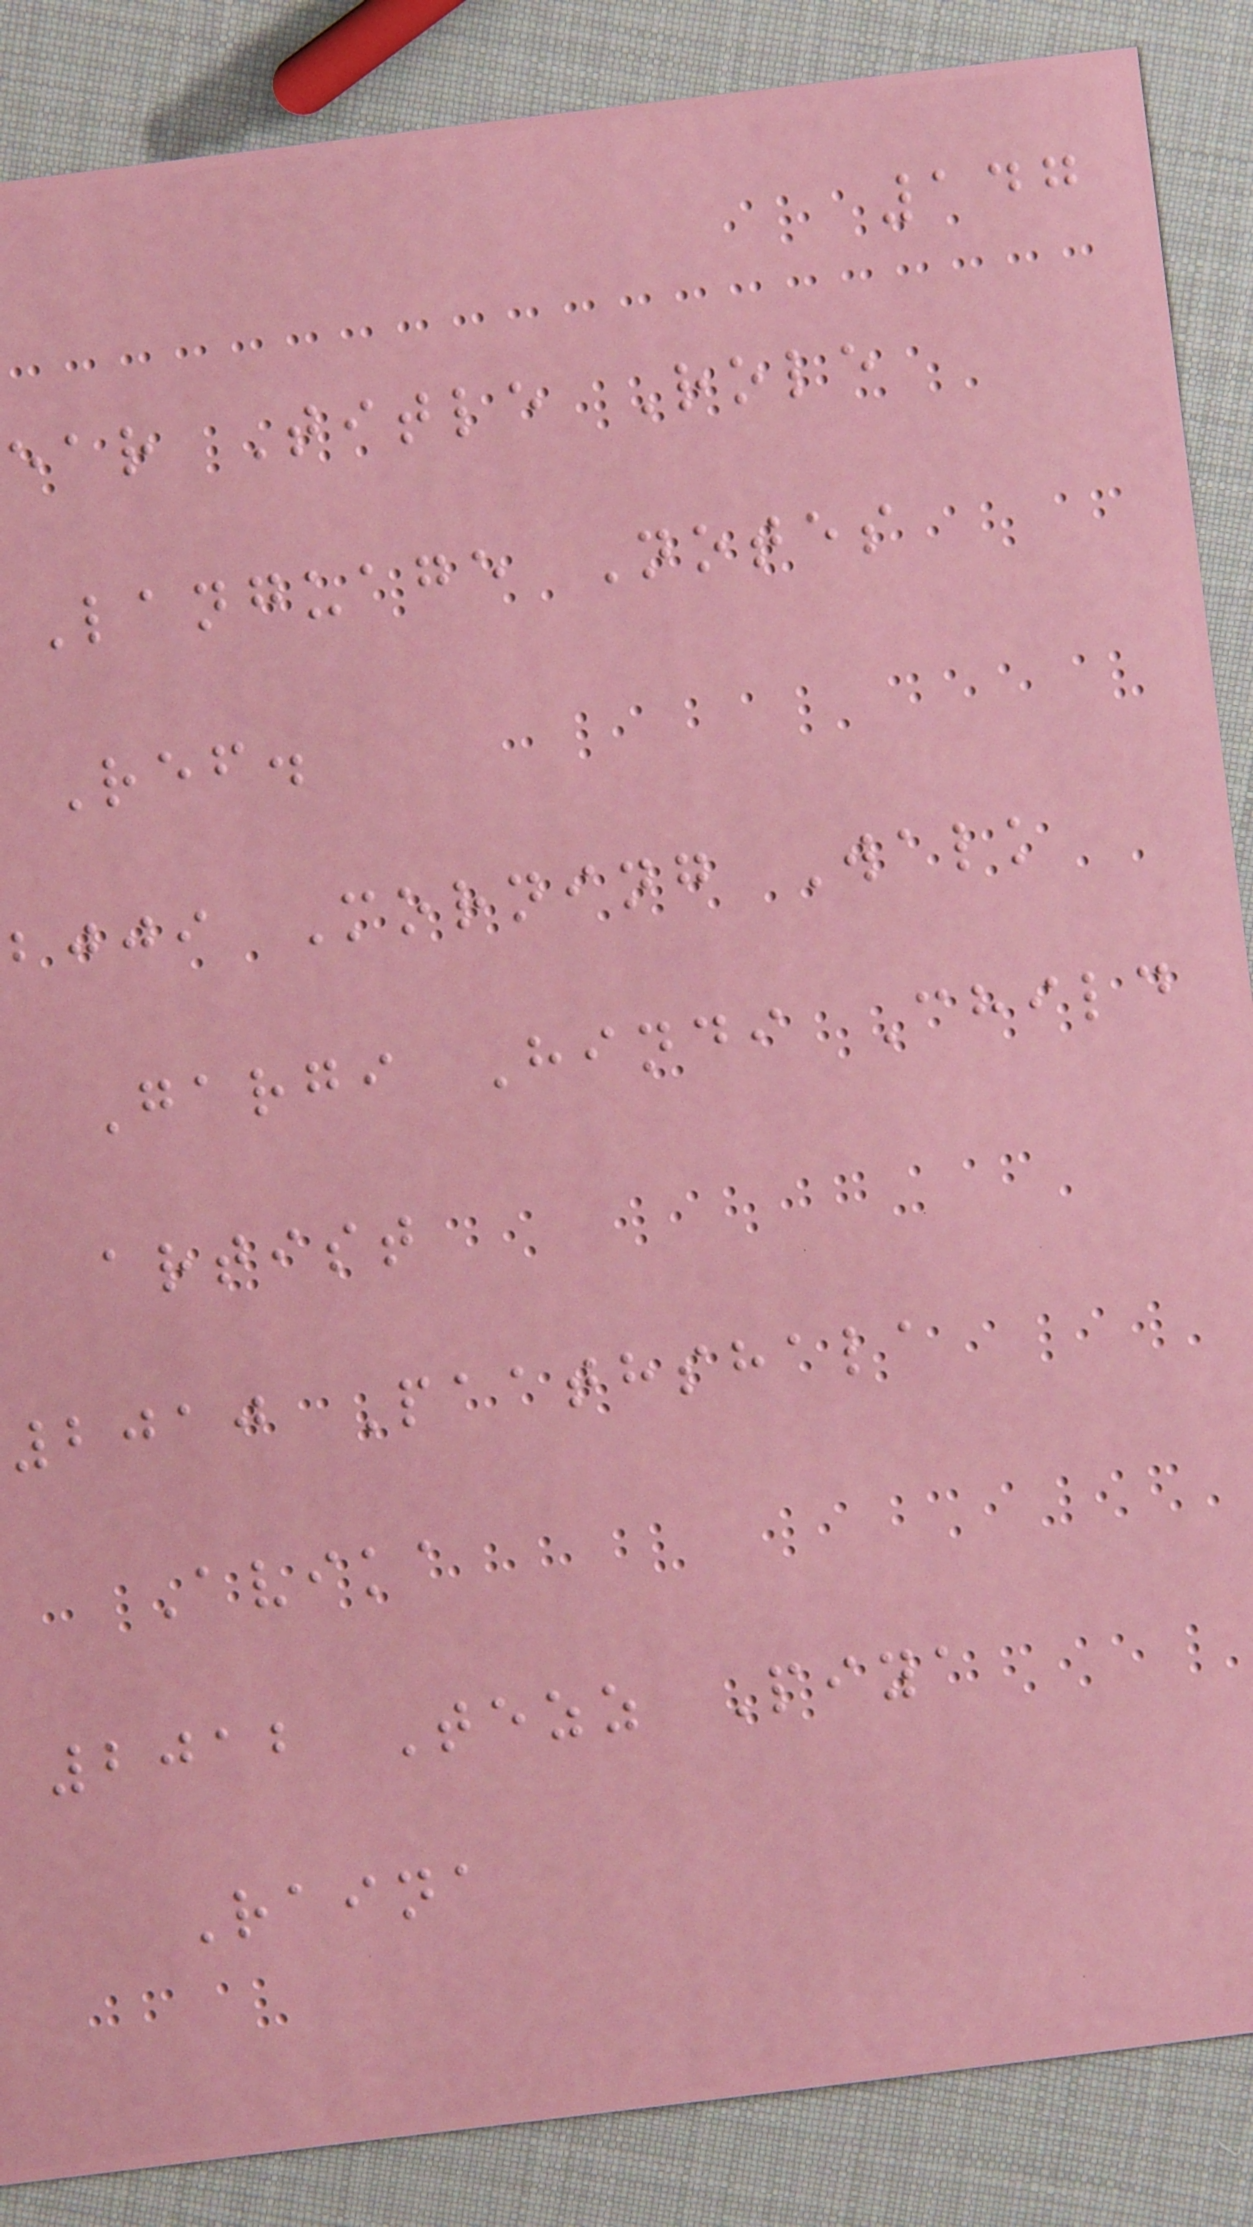147
ear Title Role
Language Notes
Ref.
bjji Morning Walk
Gargi Hindi Child
artist
2010 Paathshala
Avika
2012 Tezz Piya
Raina
